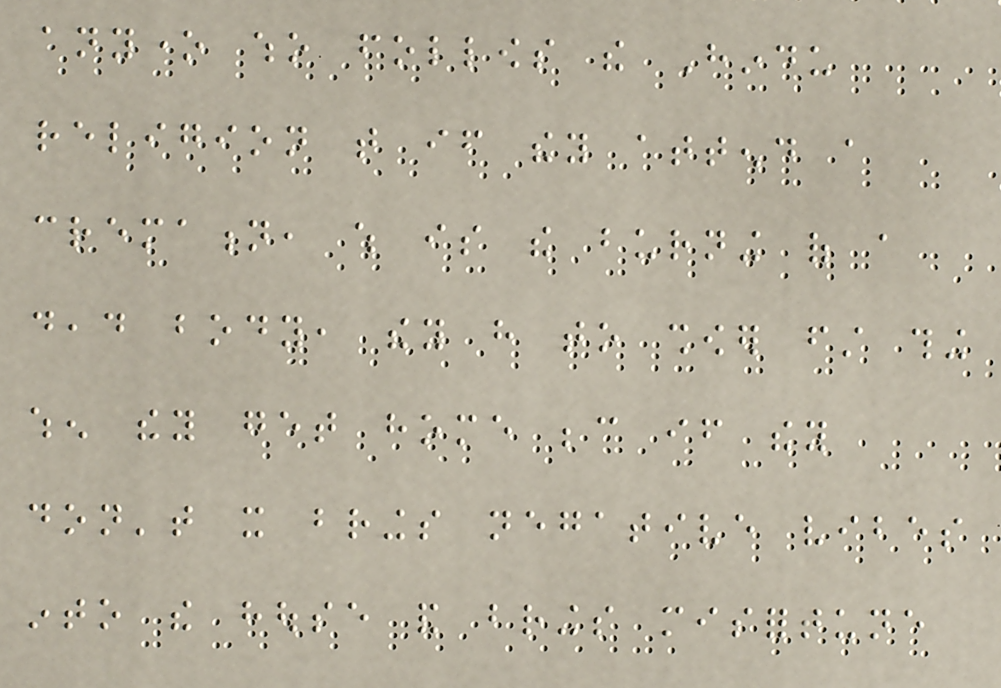anyone who follows the Hindu
religion that if they attend a
cremation, which is the burning of a
dead body, they have to shower first thing
when they get home because if they
don't it brings negative vibes
into the house and brings misfortune
